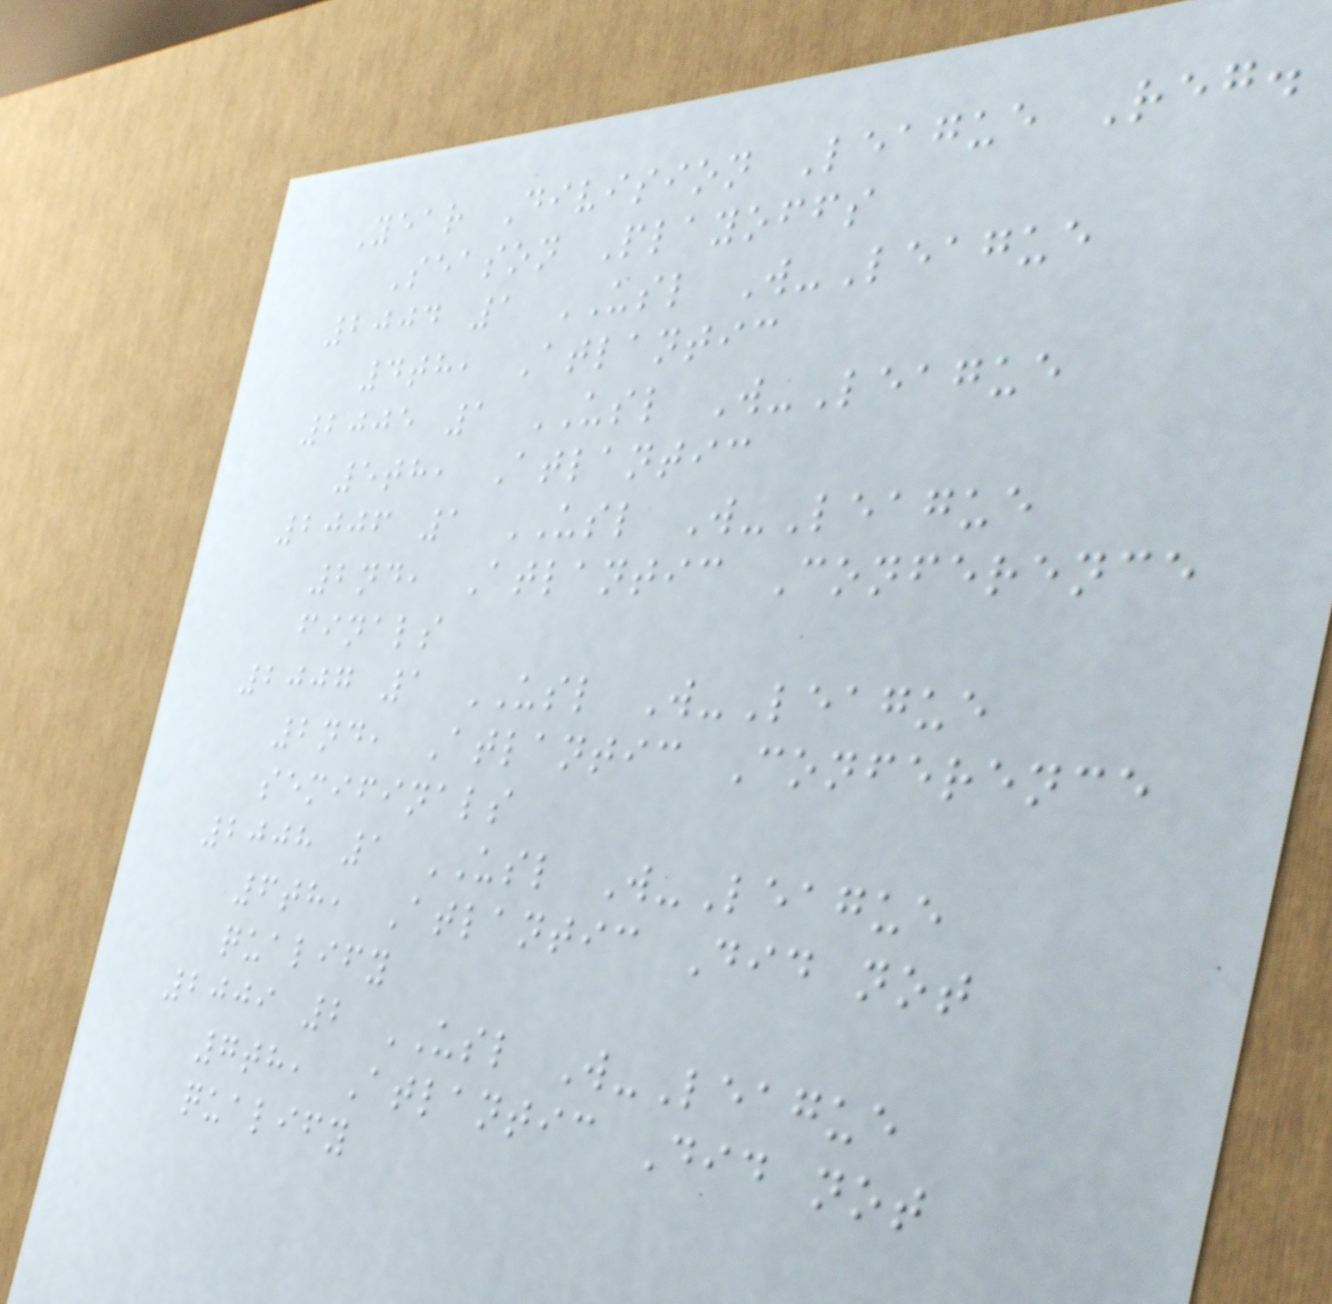Year Division League Reg.
Season Playoffs
2004 1 USL W-League
4th, Atlantic
2005 1 USL W-League
5th, Atlantic
2006 1 USL W-League
2nd, Atlantic Conference
finals
2007 1 USL W-League
2nd, Atlantic Conference
semifinals
2008 1 USL W-League
6th, Atlantic Did not
qualify
2009 2 USL W-League
7th, Atlantic Did not
qualify
